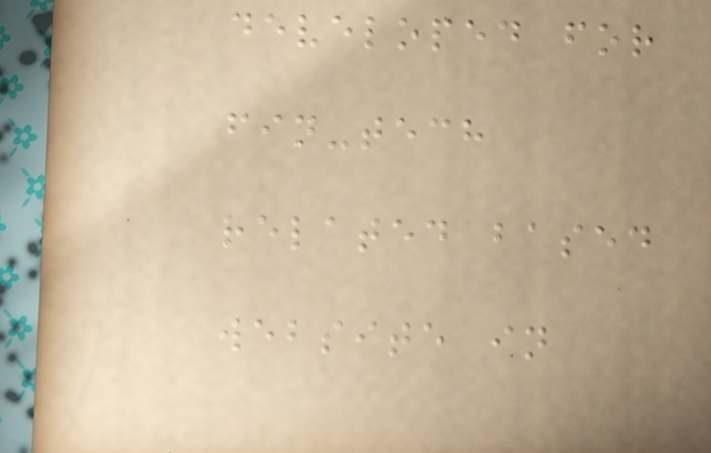developed for
fin-tech
related based
website in
